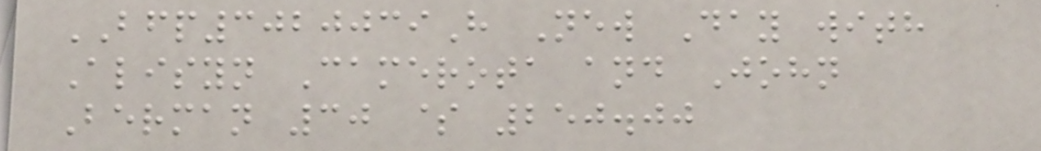BFP3020039H New Day with
Alisyn Camerota and John
Berman 30 $ 250.00
